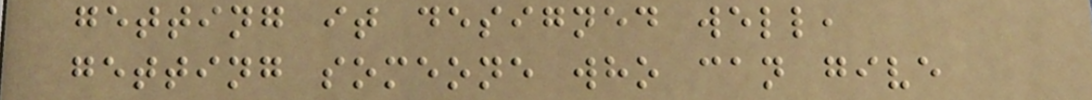getting it designed well,
getting someone who can give
